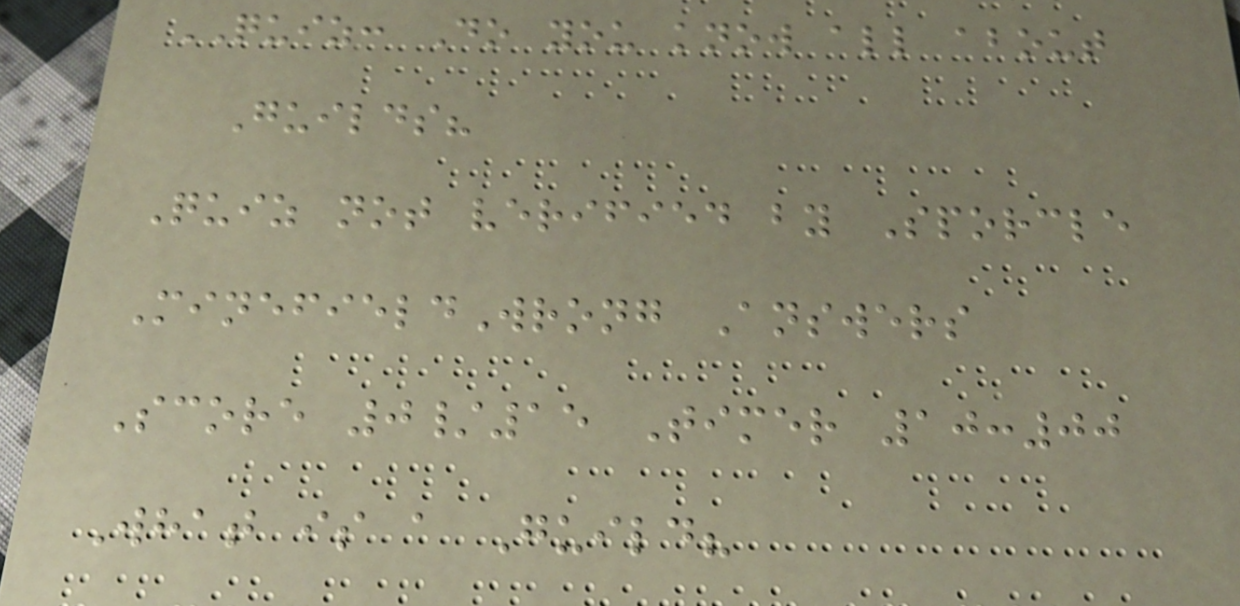QUIZ: Do you know all about
Guilds?
Quiz not verified by Sporcle
MinefieldWrong Answers
Score 0/15 Timer 10:00
What is a Guild?
